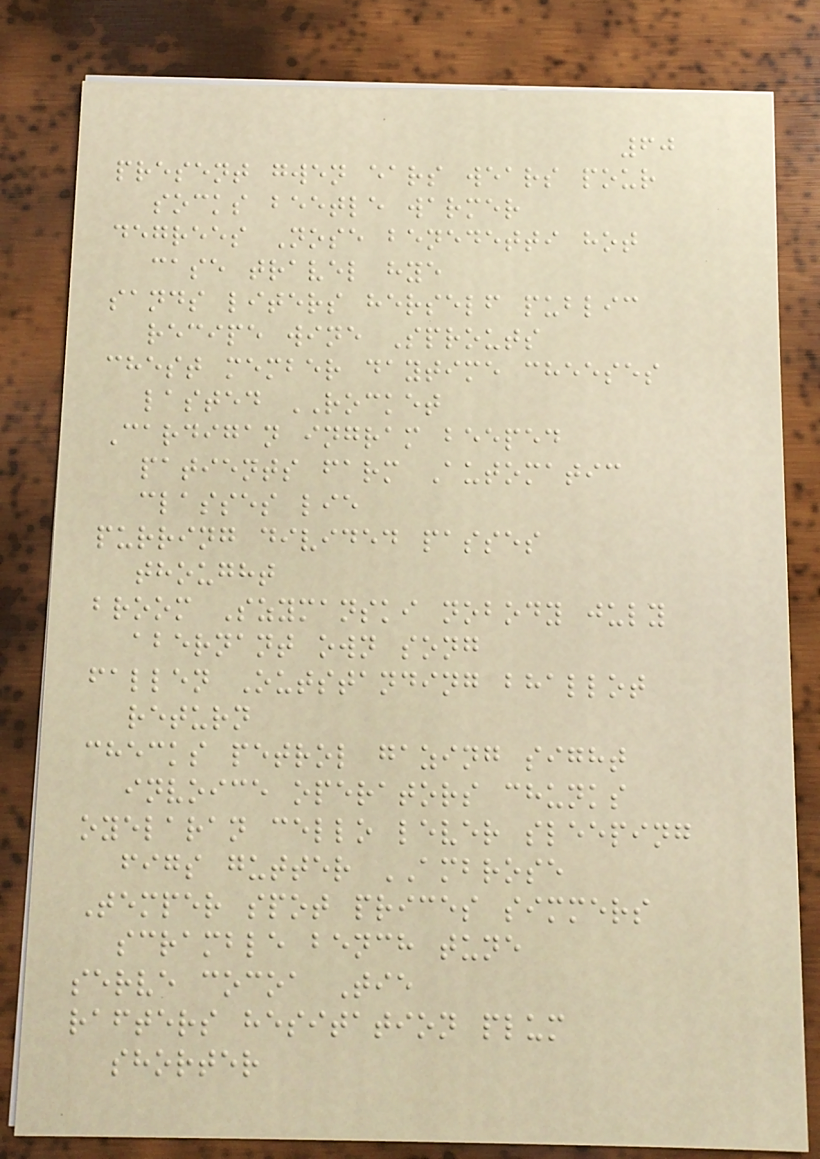60
present gwen ears wears pour
socks beetle warmer
degrees Nose benedetti hot
case travel hye
sands liters herself public
recipe wine Sprouts
chest member daytime cheeses
lasted ROCKET
Cardigan ingram beeped
patients farm Automatic
classes lie
purring divided passes
thought
broom Szymanski nobody july
abernant own song
fallen Outstanding bhallot
return
checks petrol gazing sight
invoice operators chunks
oyelaran cello lever sleeping
figs gutter AMBROSE
Temper spot prices simmers
scramble bench tune
serve cocoa Tie
rafters hesitation plum
shorter
